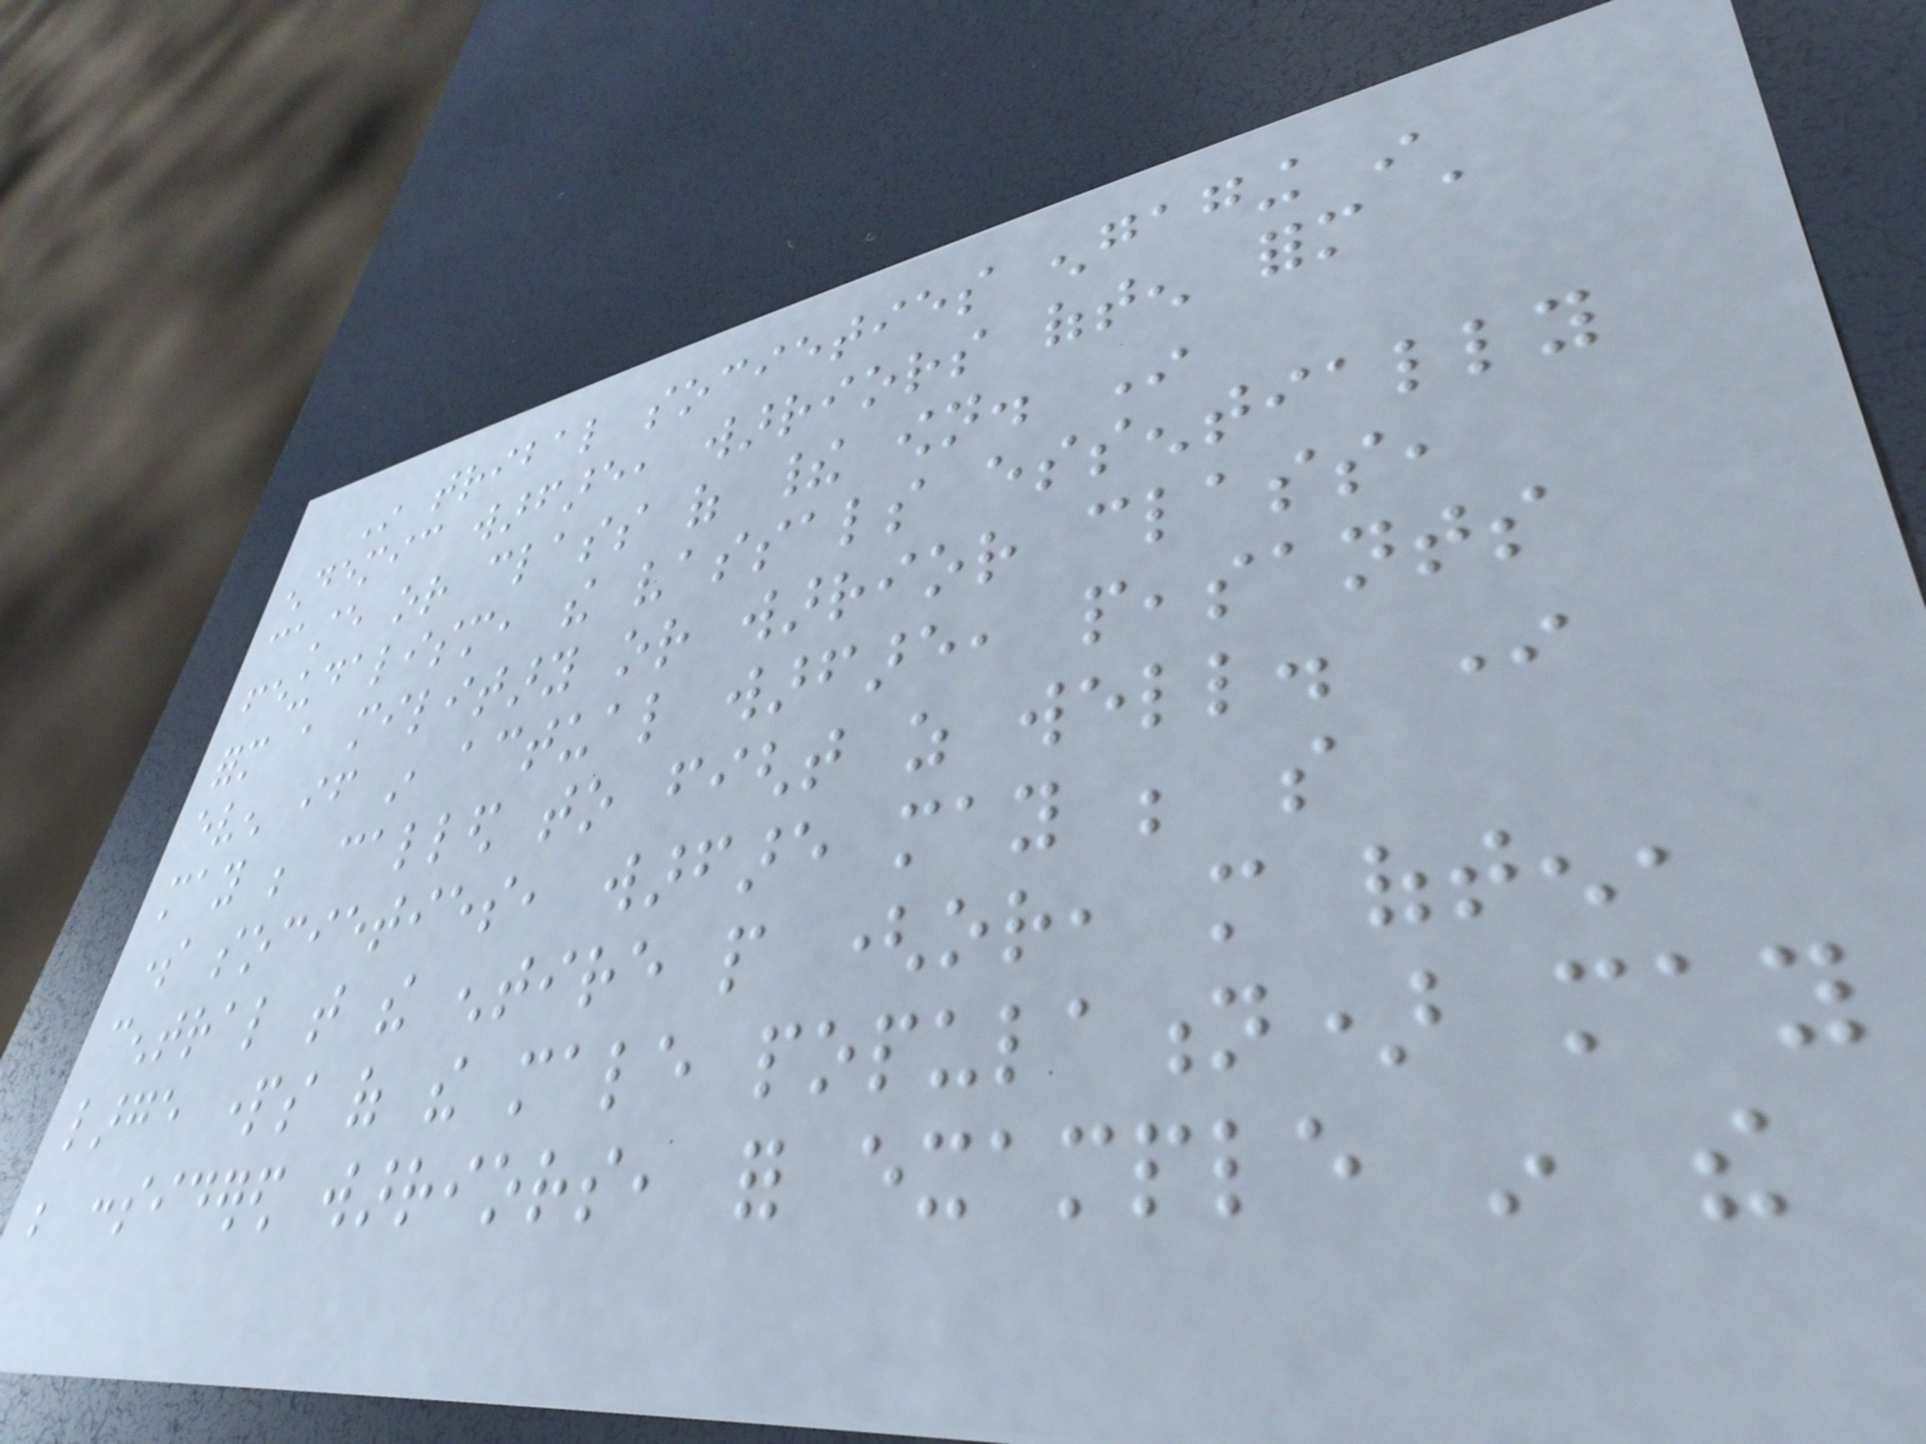In tribal societies engaging in
endemic warfare, warriors often form a
caste or class of their own. In
feudalism, the vassals essentially
form a military or warrior class,
even if in actual warfare, peasants
may be called to fight as well. In
some societies, warfare may be so
central that the entire people (or, more often,
large parts of the male population) may
be considered warriors, for example in the
